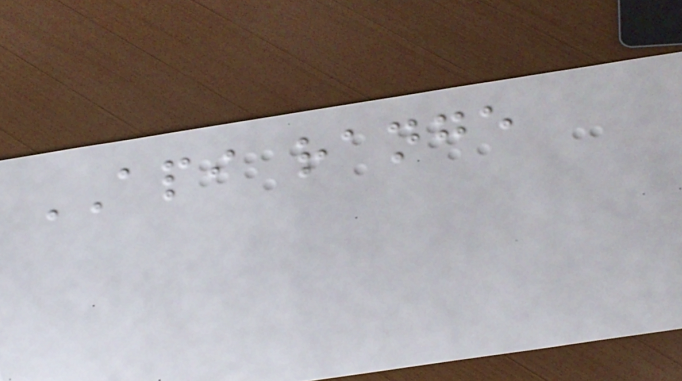API range
